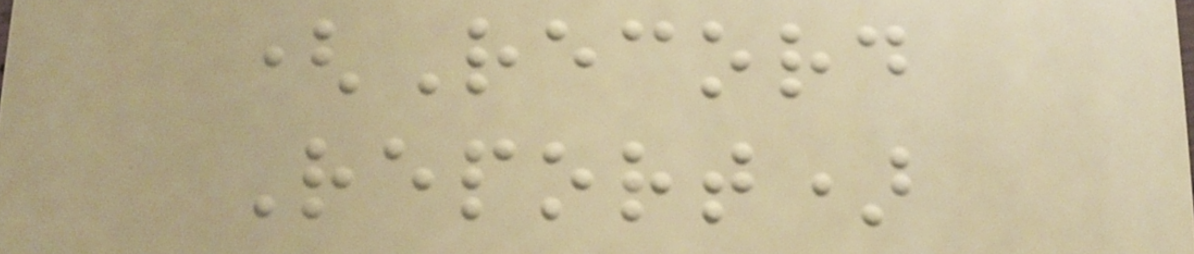(Record
Report)
